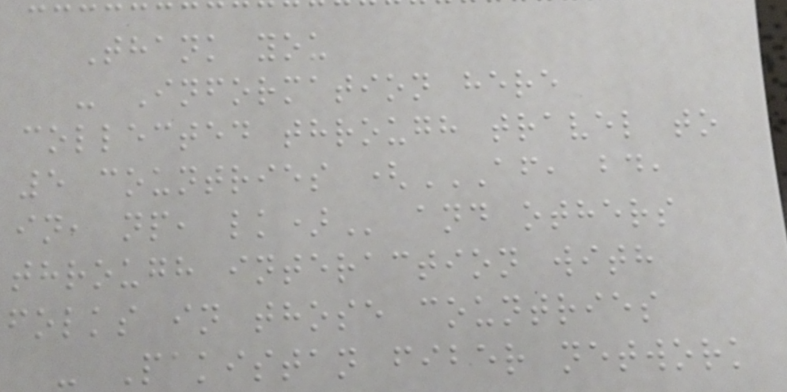Thank you
- Information here
collected through travel to
5 countries (AF, BD,
IN, NP, LK) and others
through interaction with
folks in those countries
- Pakistan fiber network
